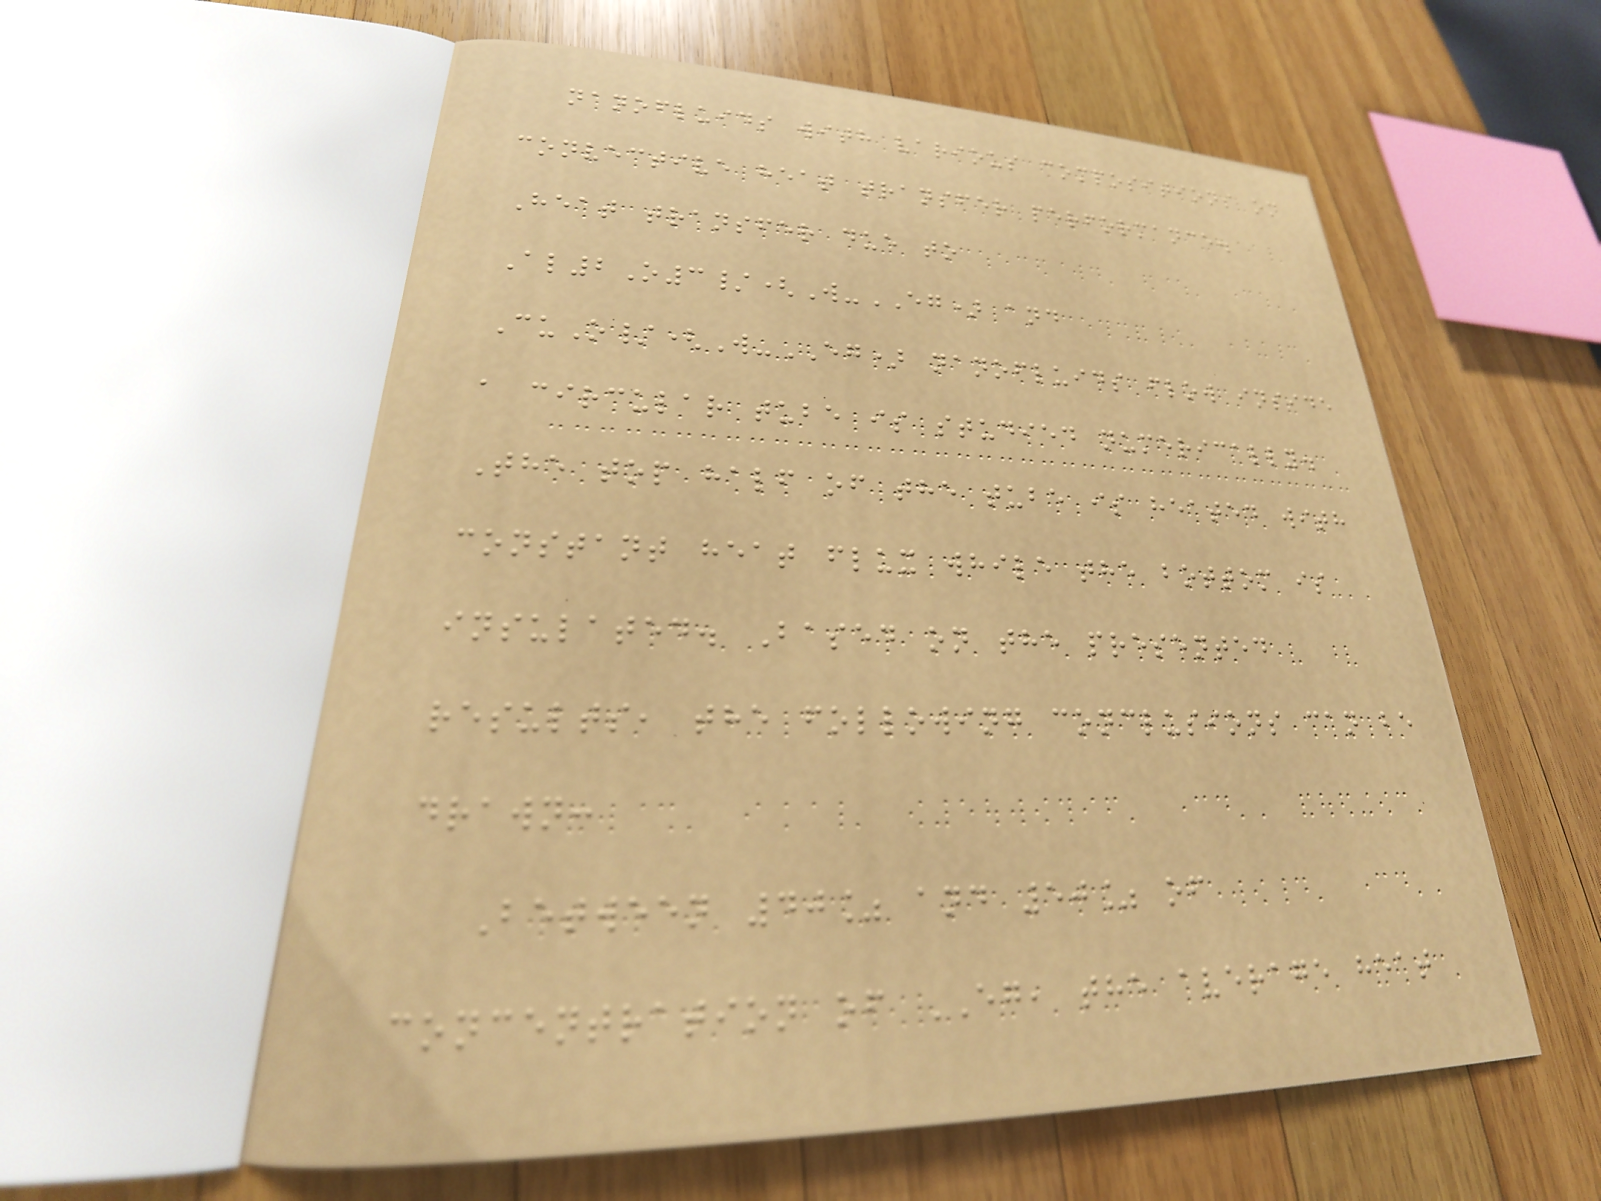nanofluids with various compositions on
convective heat transfer performance.
Heat transfer due to
Al2O3/(W-EG) and
CuO/(W-EG) nanofluids flow inside
a circular tube is studied numerically.
The top half of the tube is heated with
constant heat flux while the bottom is
insulated. Based on the presented
results, the following conclusions can be
drawn:
Between 40% and 50% of
concentration of EG, the average heat
